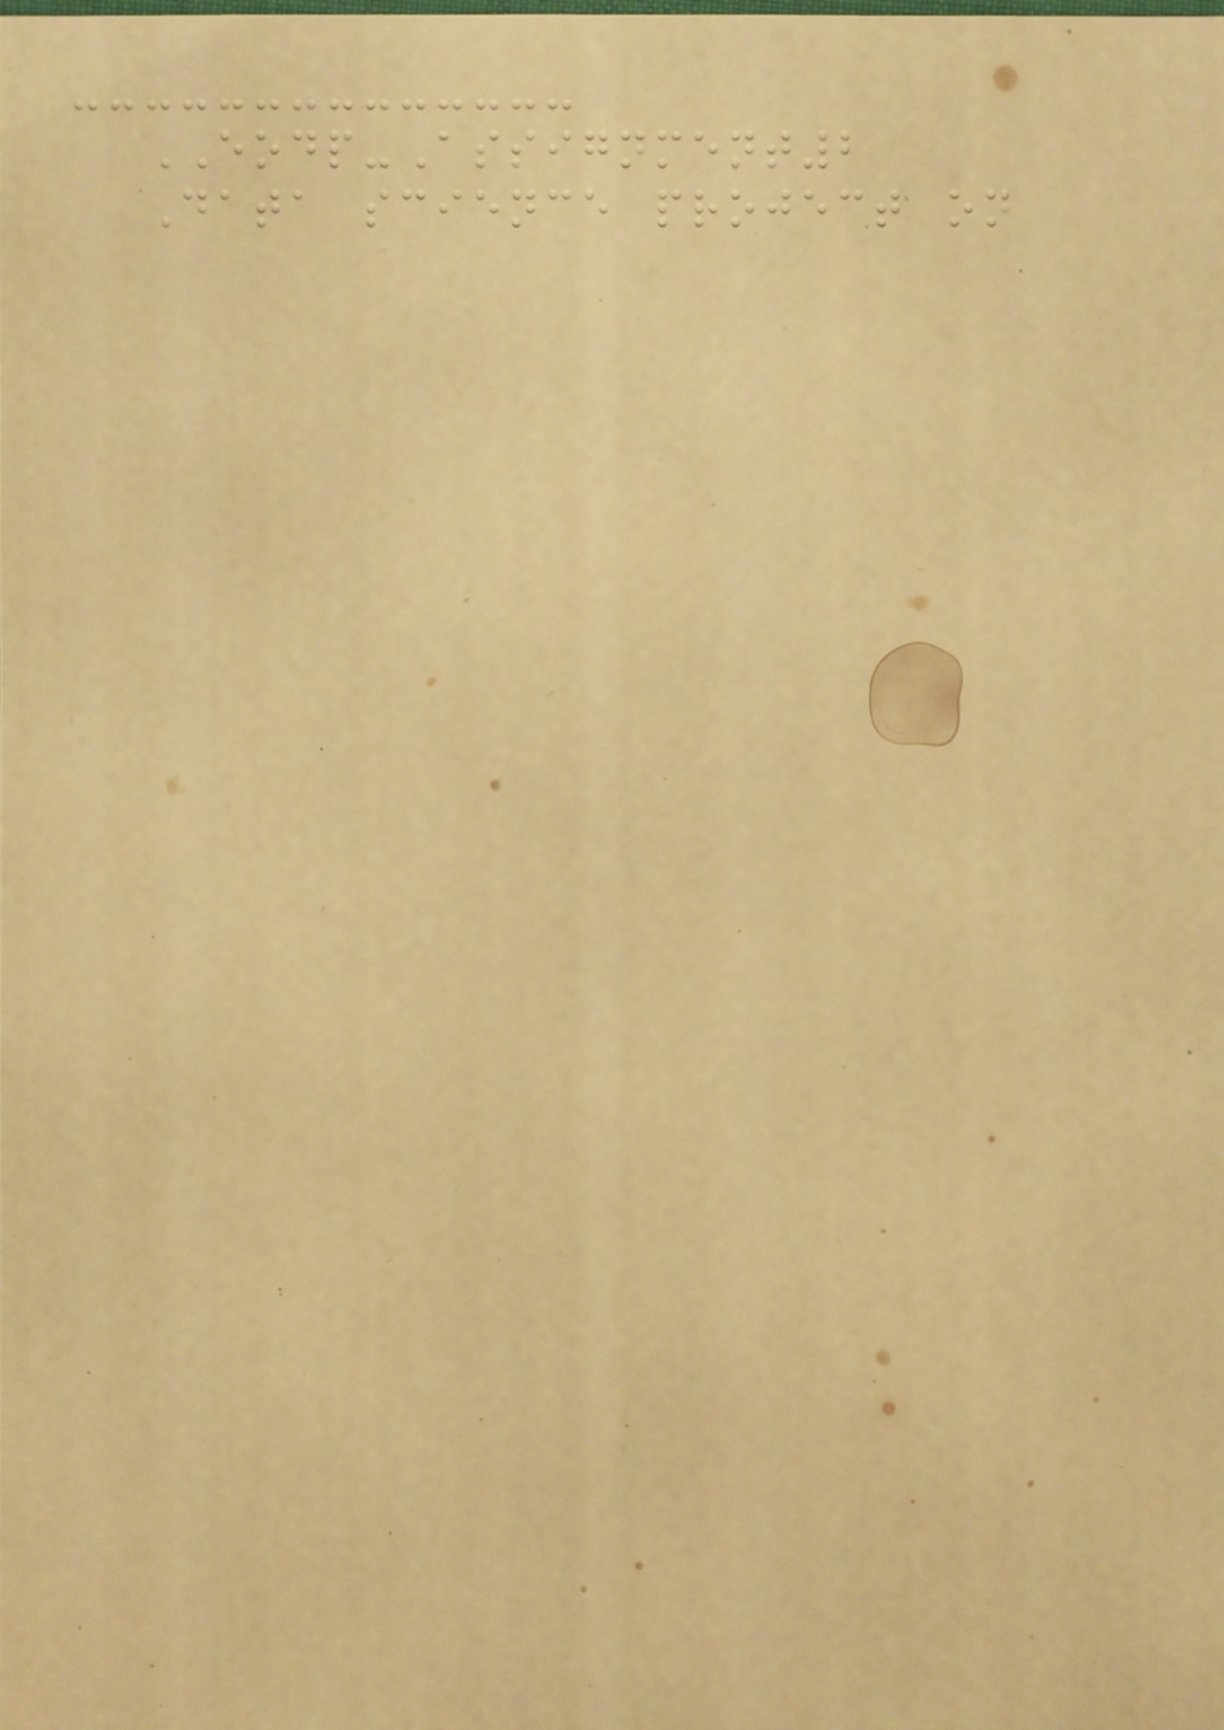EODP-Assignment2
Data science project on
